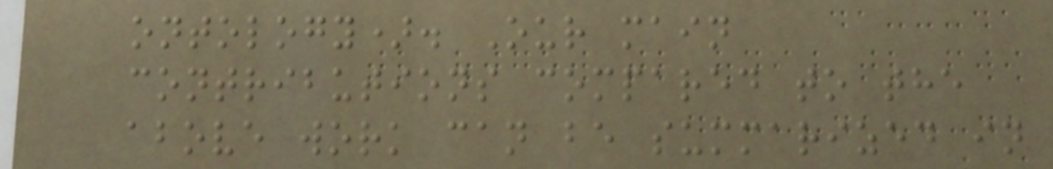ontology). Our main
contributions compared to the
above work can be summarized in
